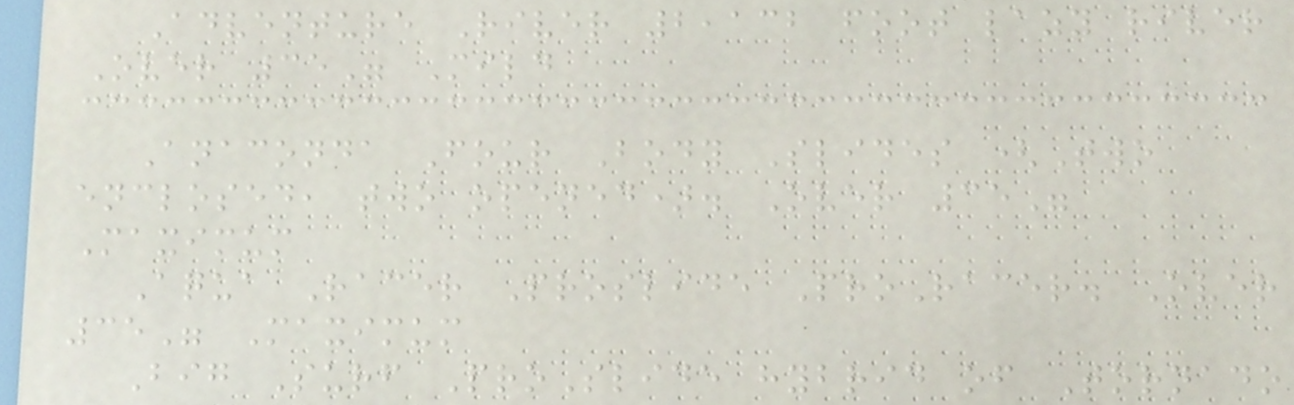Adventure River 2,132 foot lazy river
Over 35" Mild
Anaconda Four Body Slides (Two
enclosed, two opened). Over 35"
Maximum
Aqua Racer Proslide ProRacer. Over
35" Maximum
Big Surf ProSlide hybrid of Tornado
